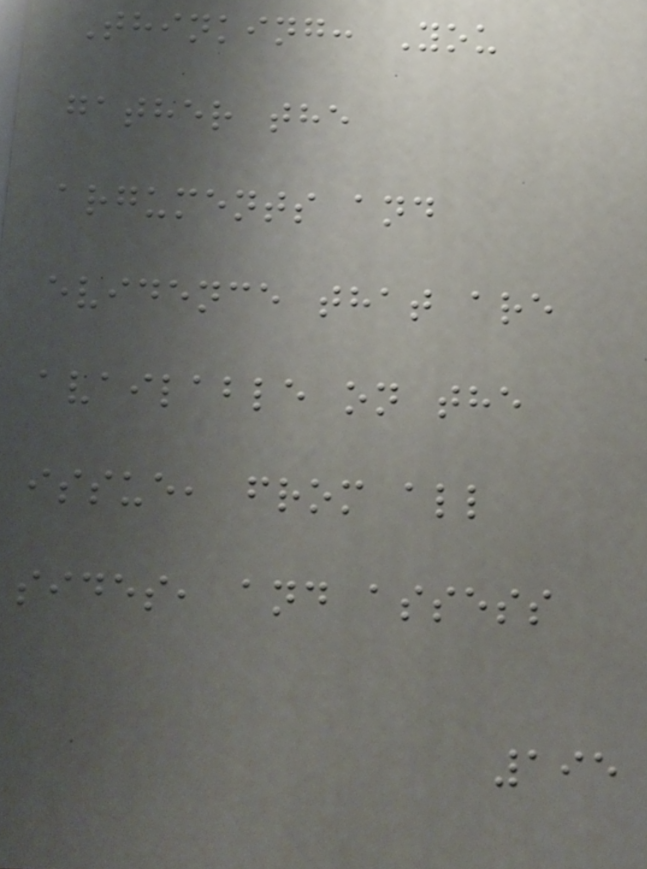Thinking: You
gather the
arguments and
evidence that are
available on the
issue, from all
sides, and assess
195
